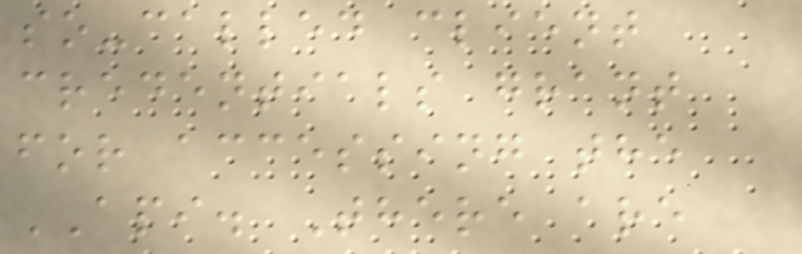so-called client
credentials grant
for accessing the
API. There are
